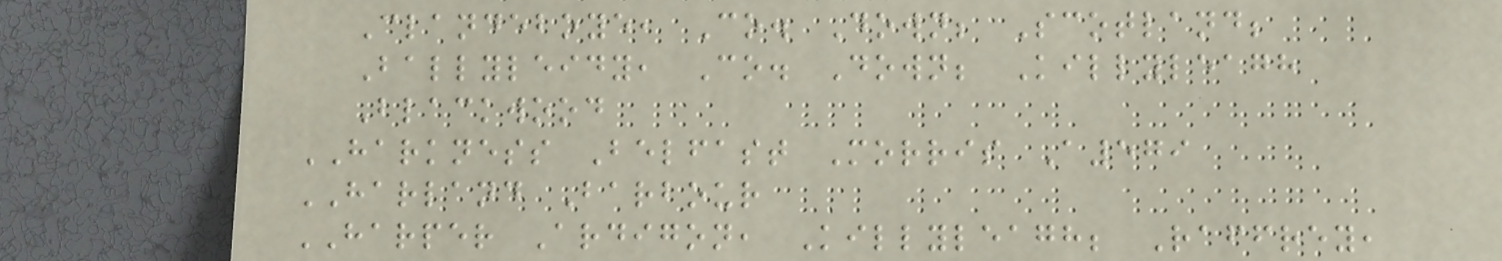Clandeboye, Co. Down; Scotland;
Ballyleidy, Co. Down; Killyleagh
Blackwood
HARKNESS Belfast Morris A579
HARLAND Barbour
HARPER Ardigon, Killyleagh; Raffrey,
